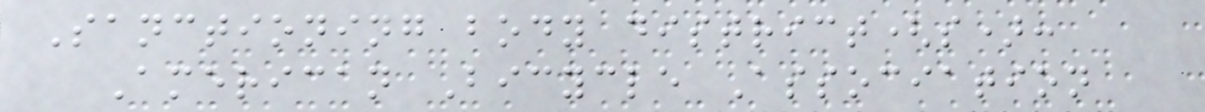Sanctioning body district(s):
American Bicycle Association
